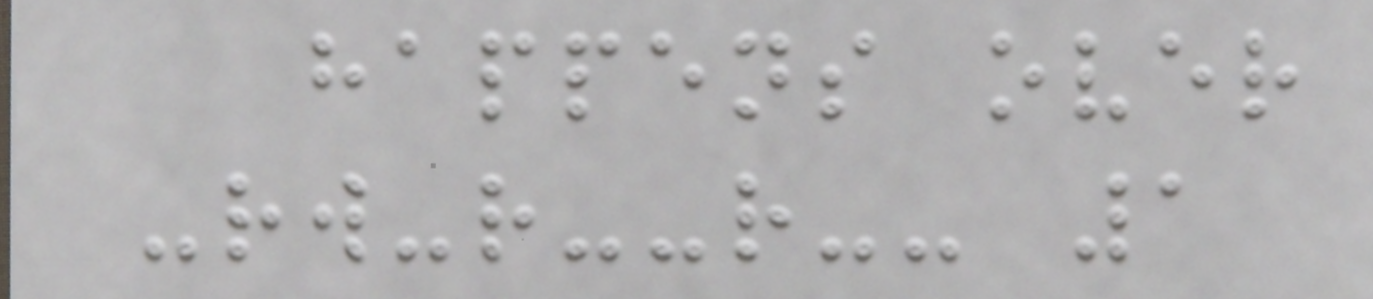happens over
-rw-r--r-- 1
